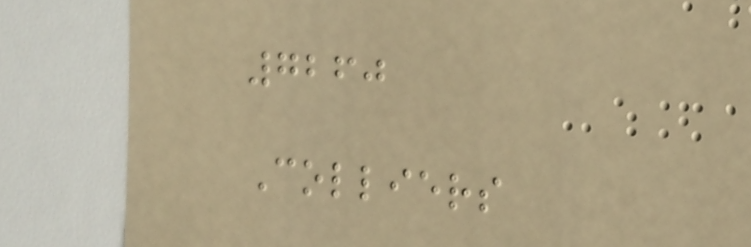7260
Colliers
